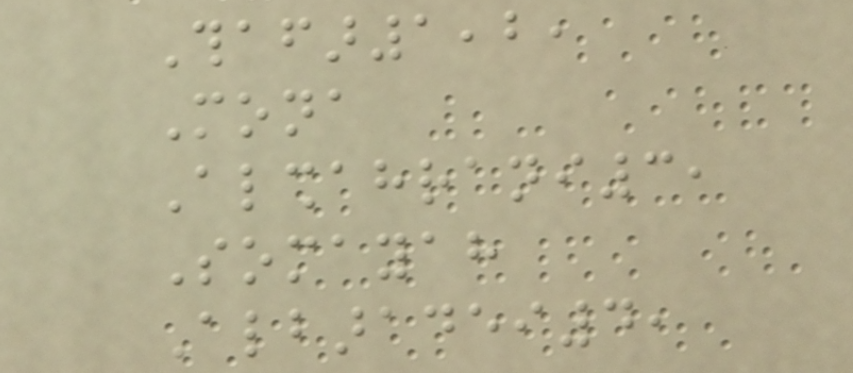Thafar1,2,
Mona
Alshahrani3,
Somayah
Albaradei4,
